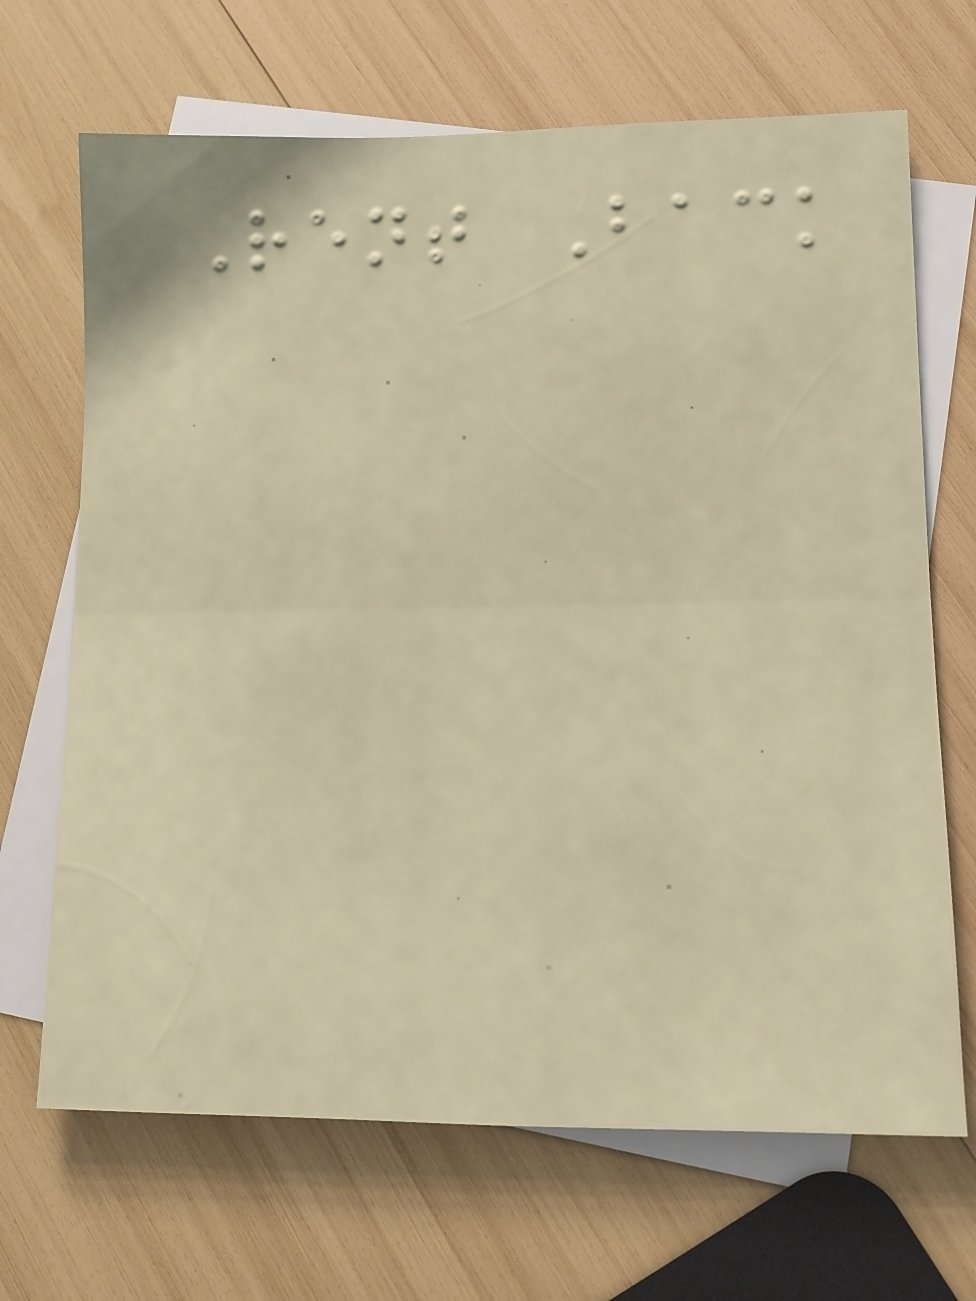Rent Back
